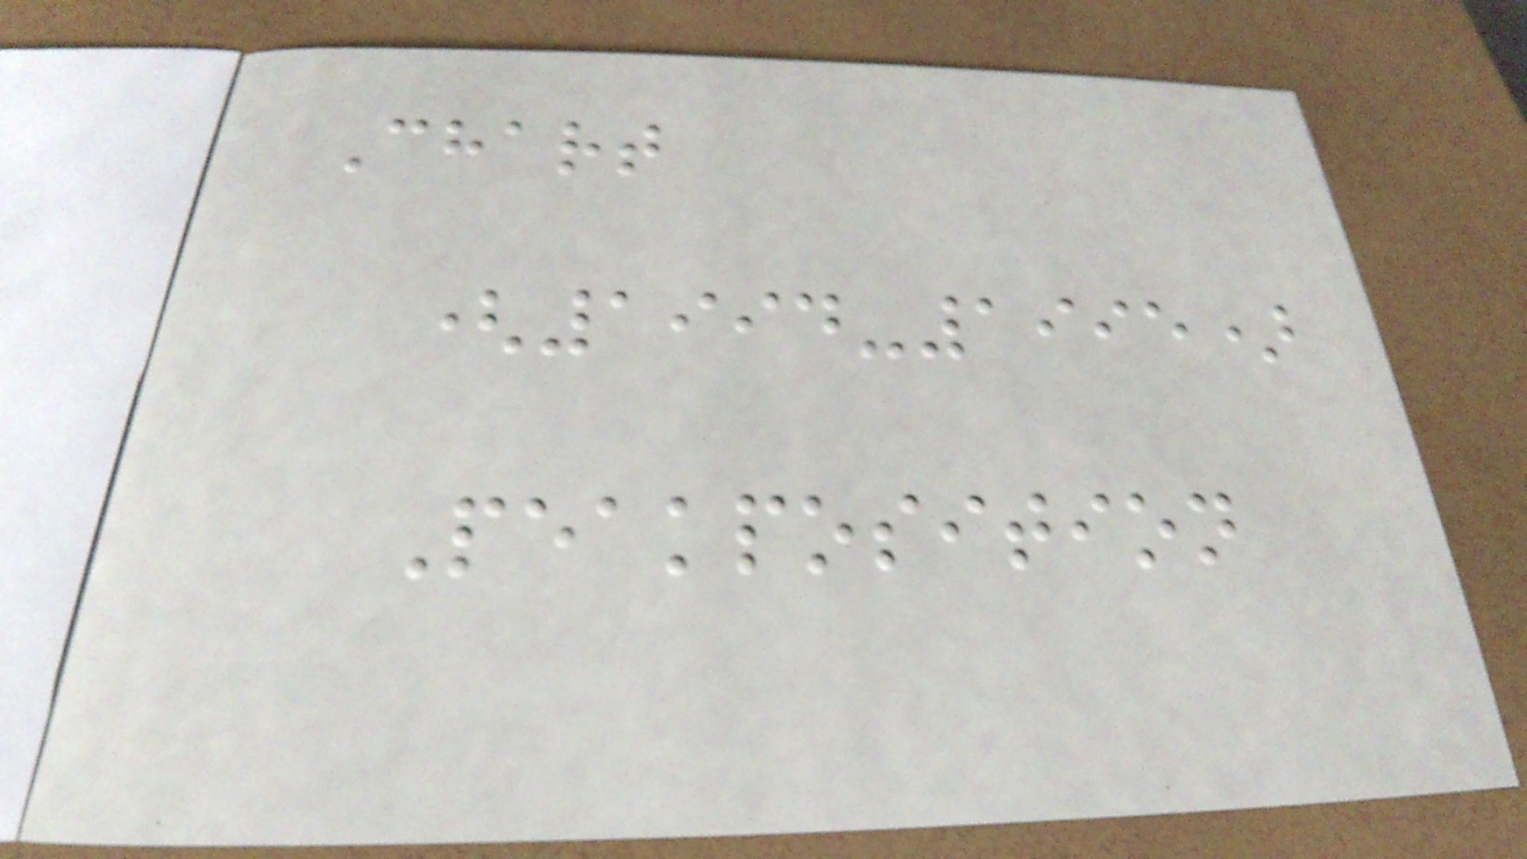Chart
(1994-1995)
Peakposition
